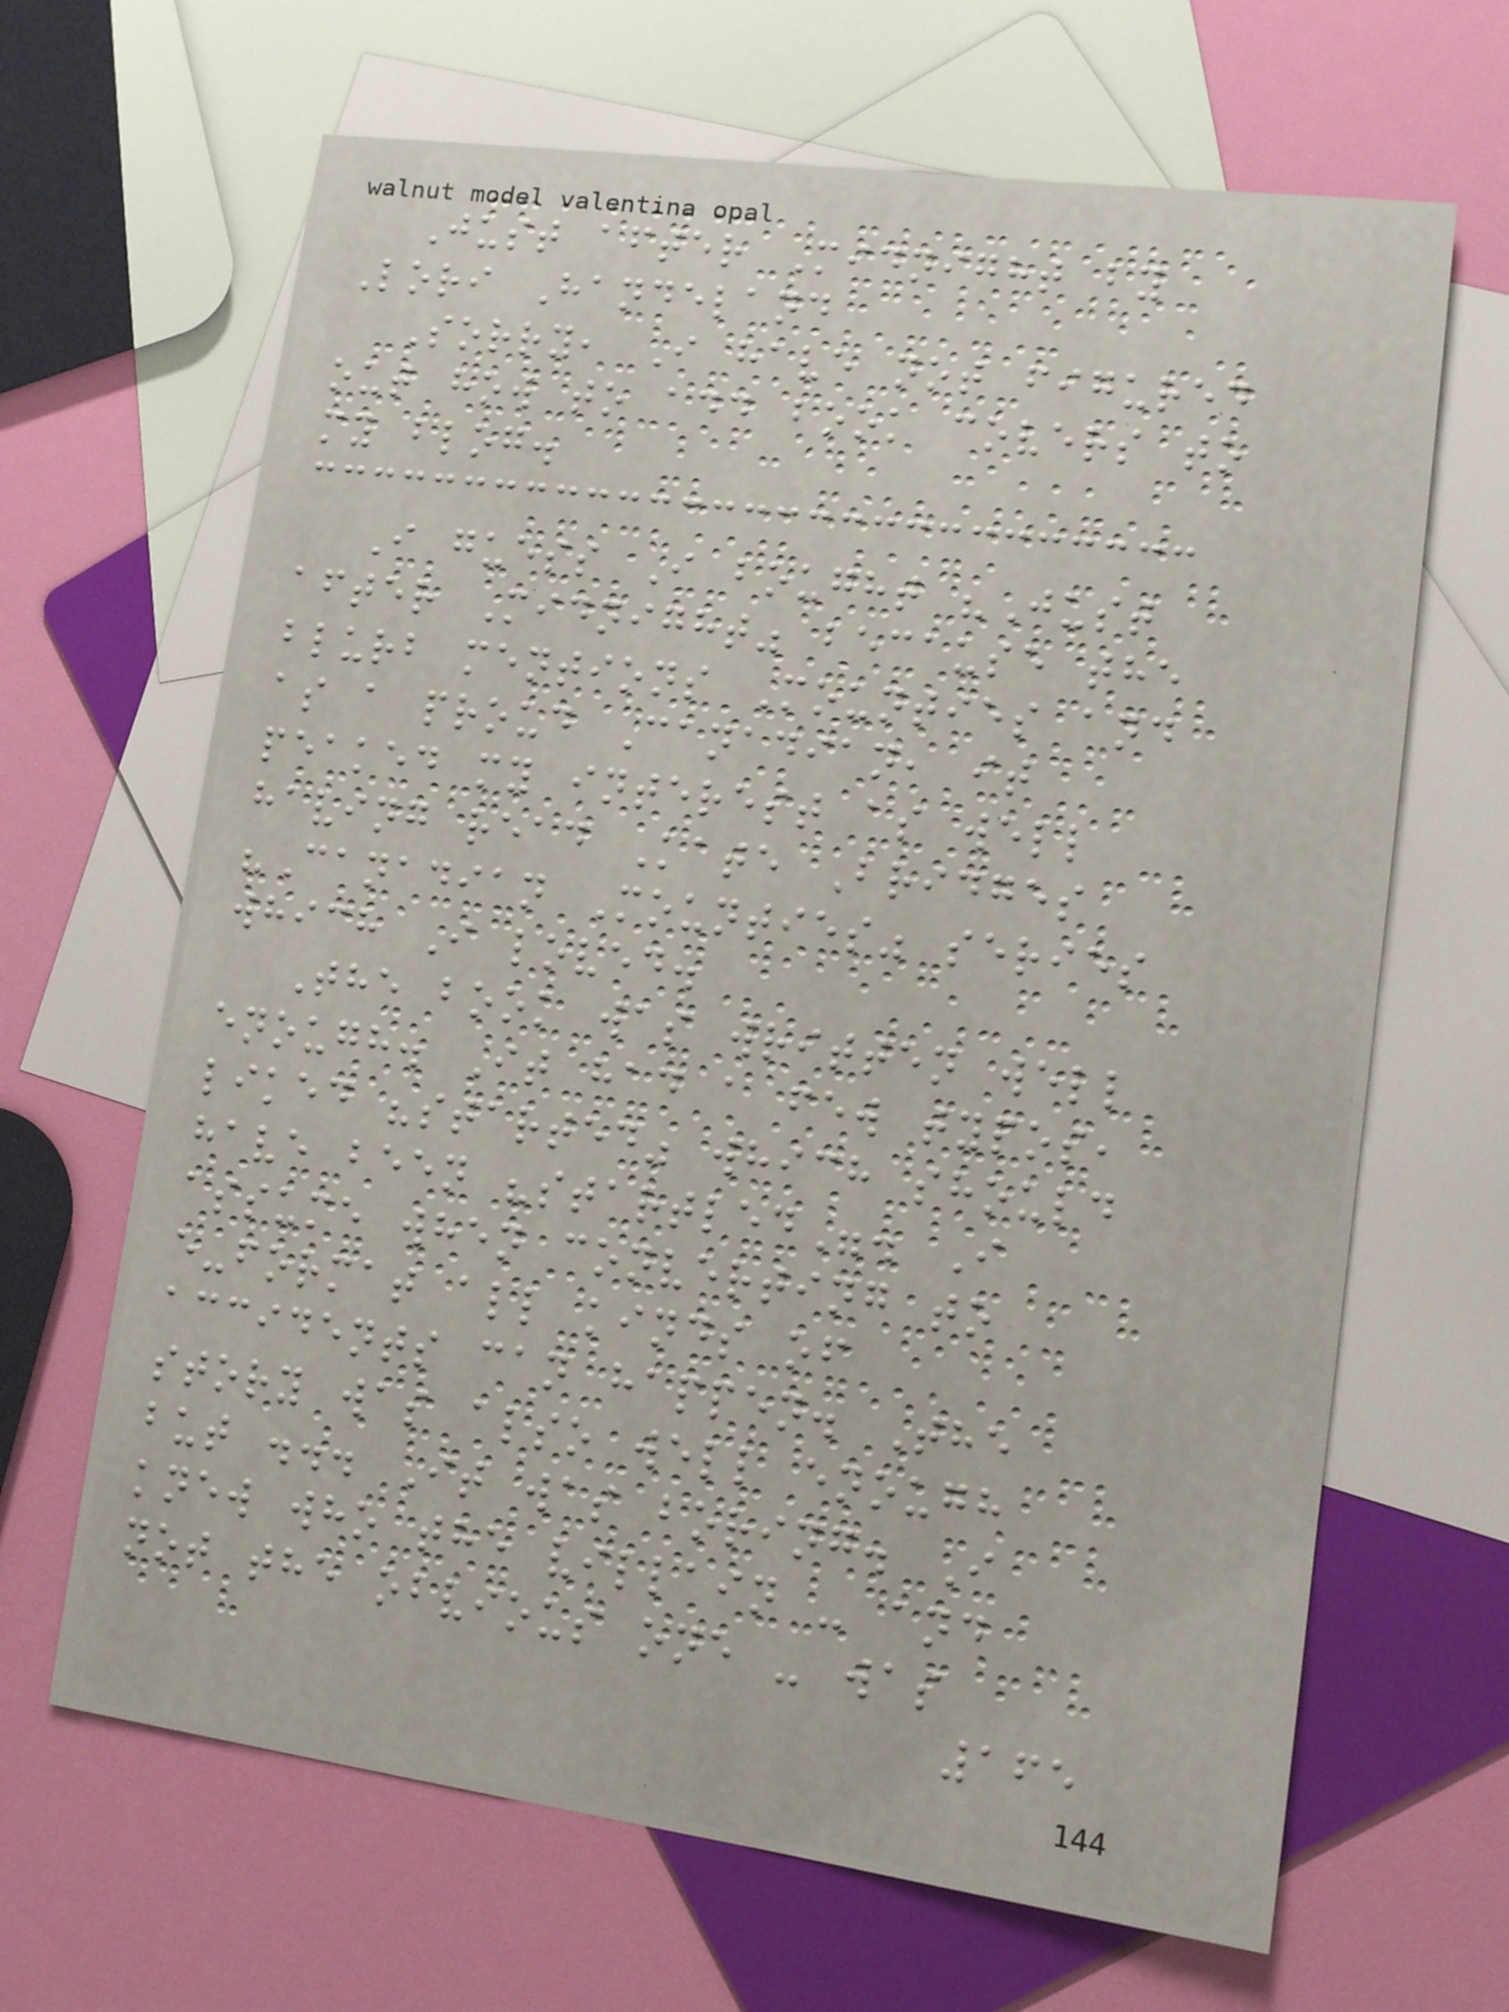Just after Midnight by
Lori Handeland
Sorry, I have not figured
out how to add book covers to
my blog.
I guess I bought "Just
after Midnight" because the
blurb mentions Mounties and
as a proud Canadian, it
peaked my interest as well
having read Kate Bridges
"Canadian Mounties" series
which I loved.
The book was written well
enough. It had a few typos,
liked "started" which should
have been "startled". I
assume when converting to
e-format all kinds of
accidents can happen. The
story was also well enough
but ... It was boring. I
knew who the villain - and
not the obvious one - was
165
